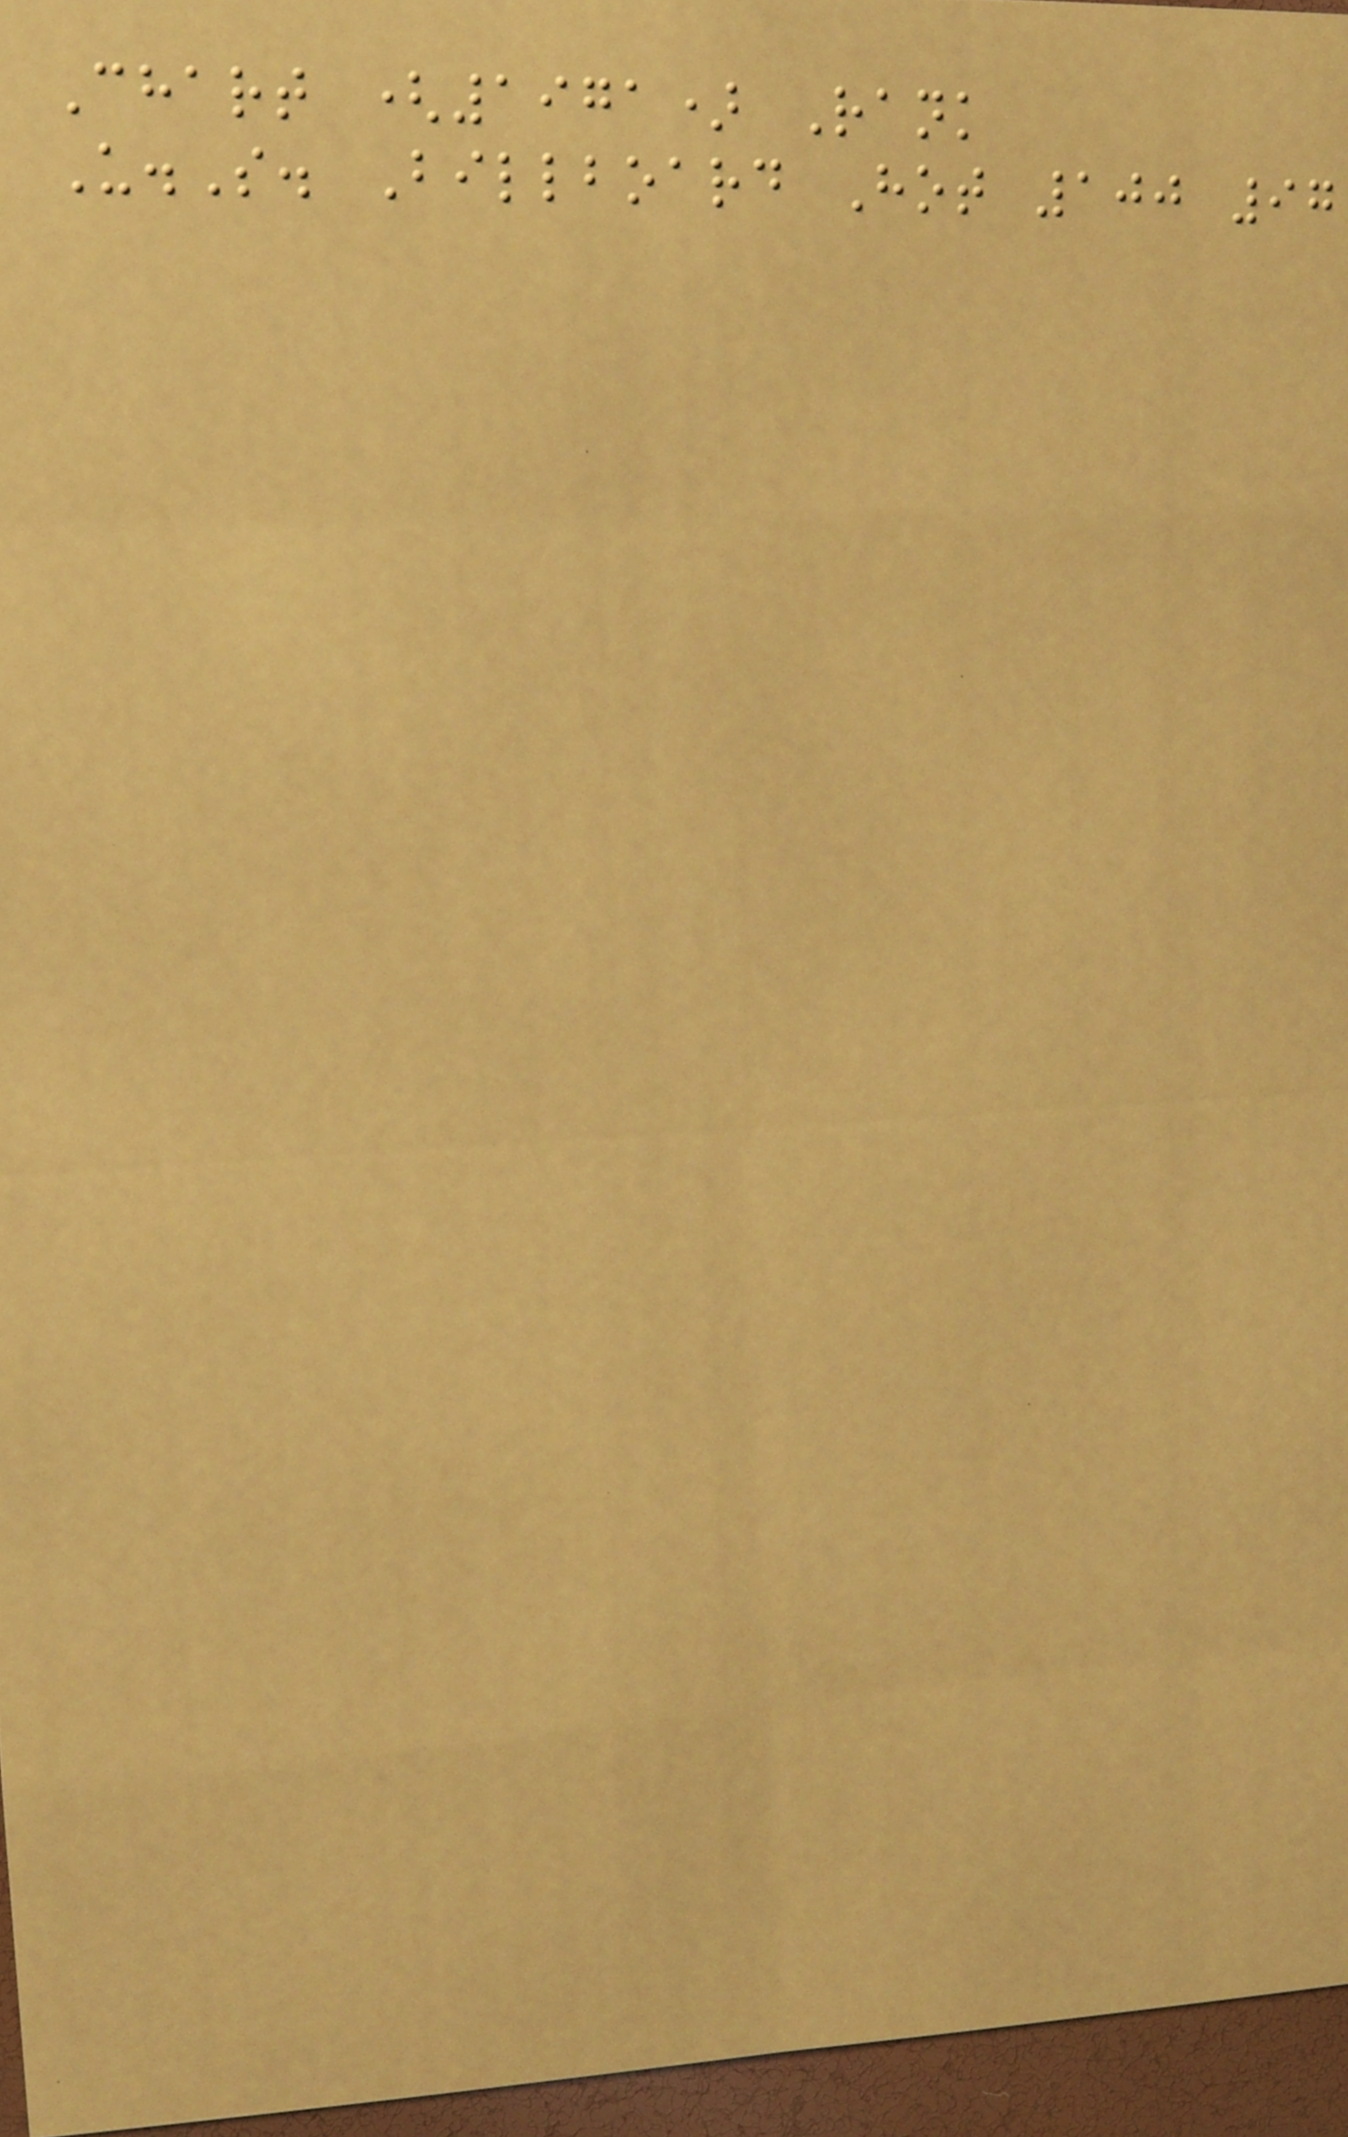Chart (1971) Rank
U.S. Billboard Hot 100 97
